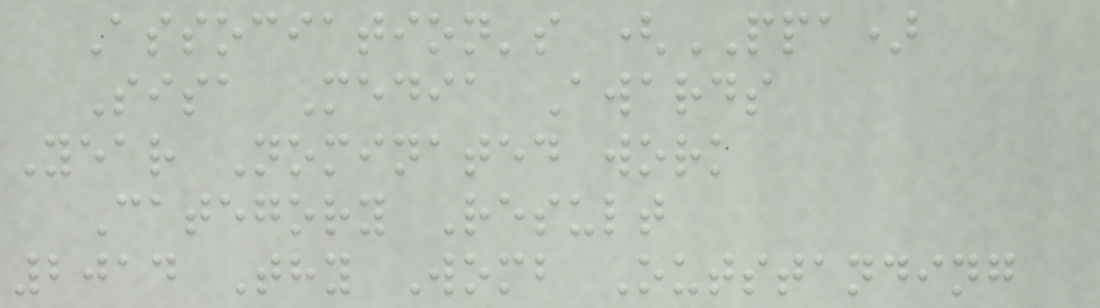Association's (PPA)
Sisa Media Awards
Year Nominated work
Category Result
2014 Thy Womb Outstanding
